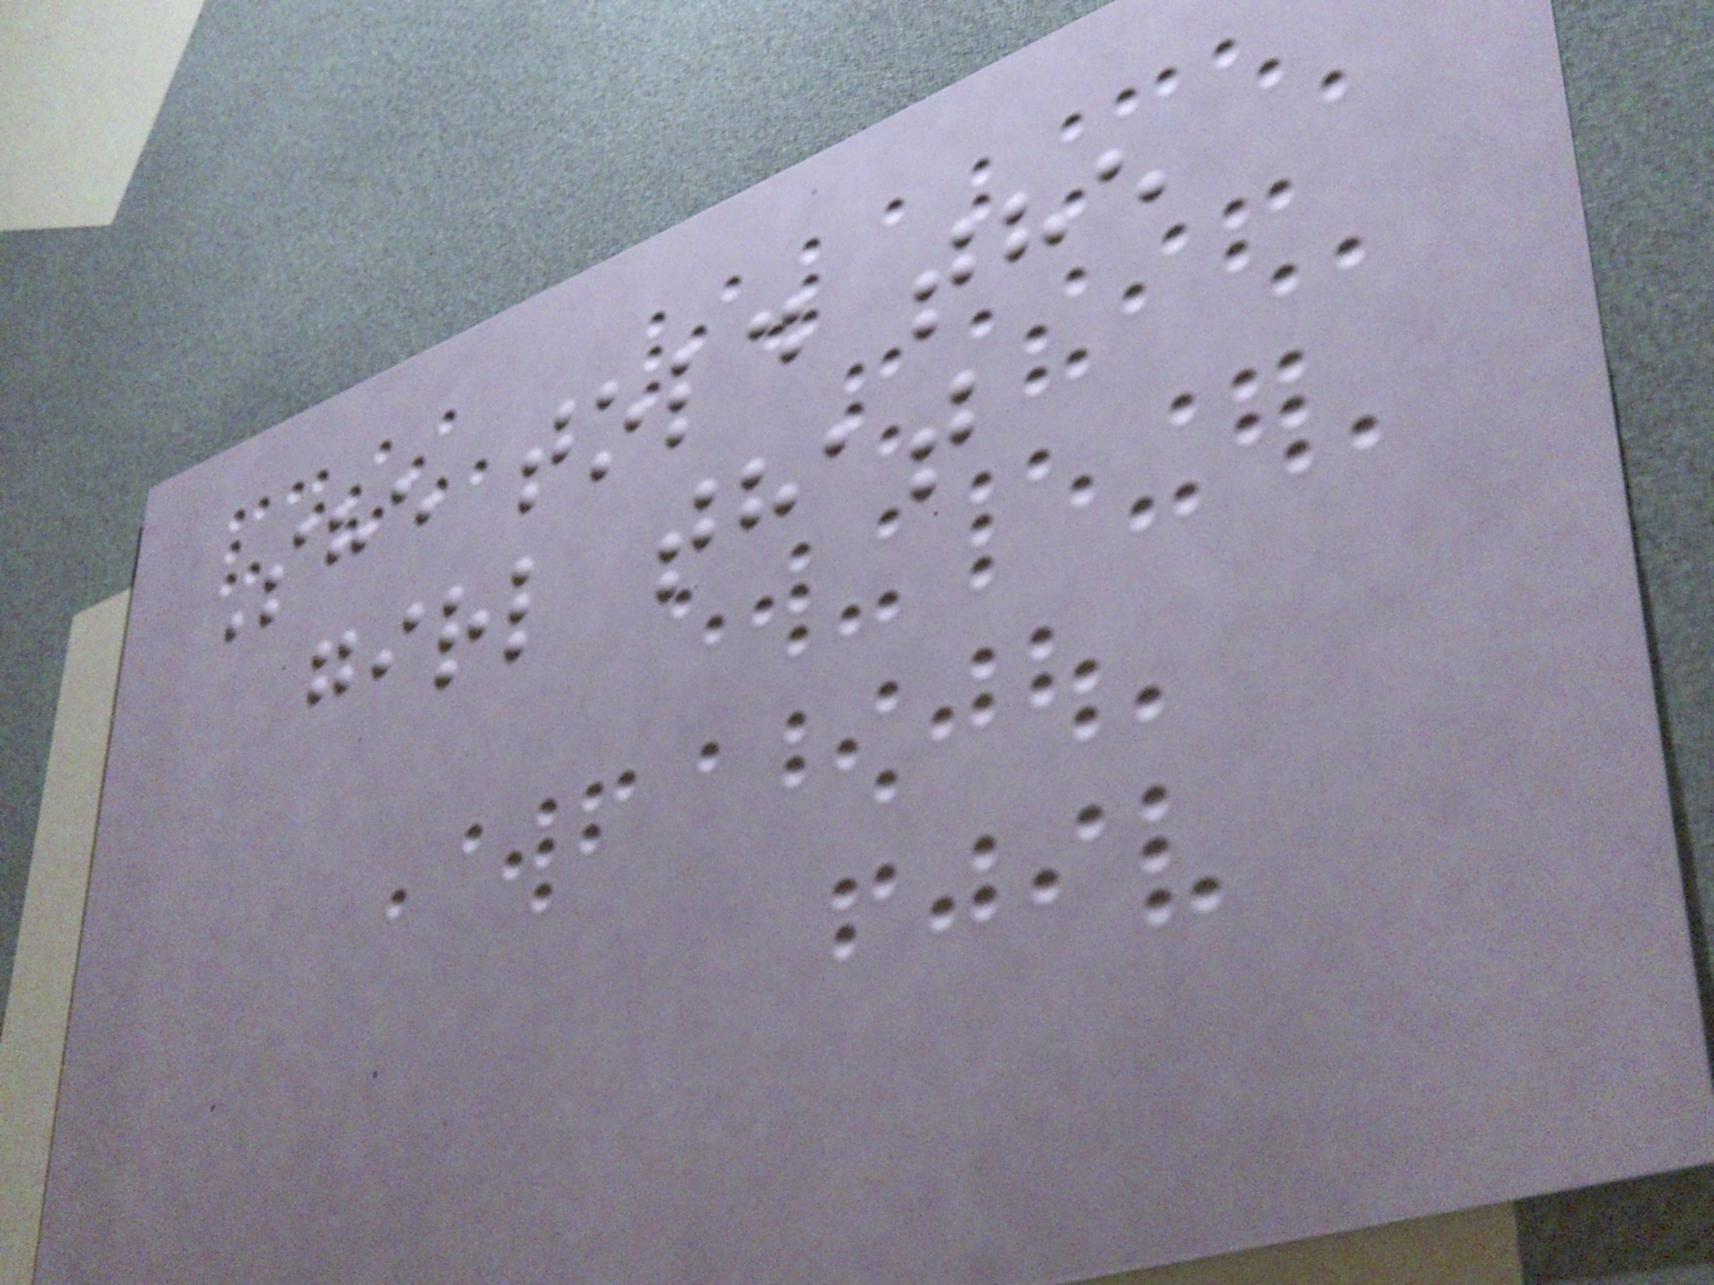She told the
girl that
